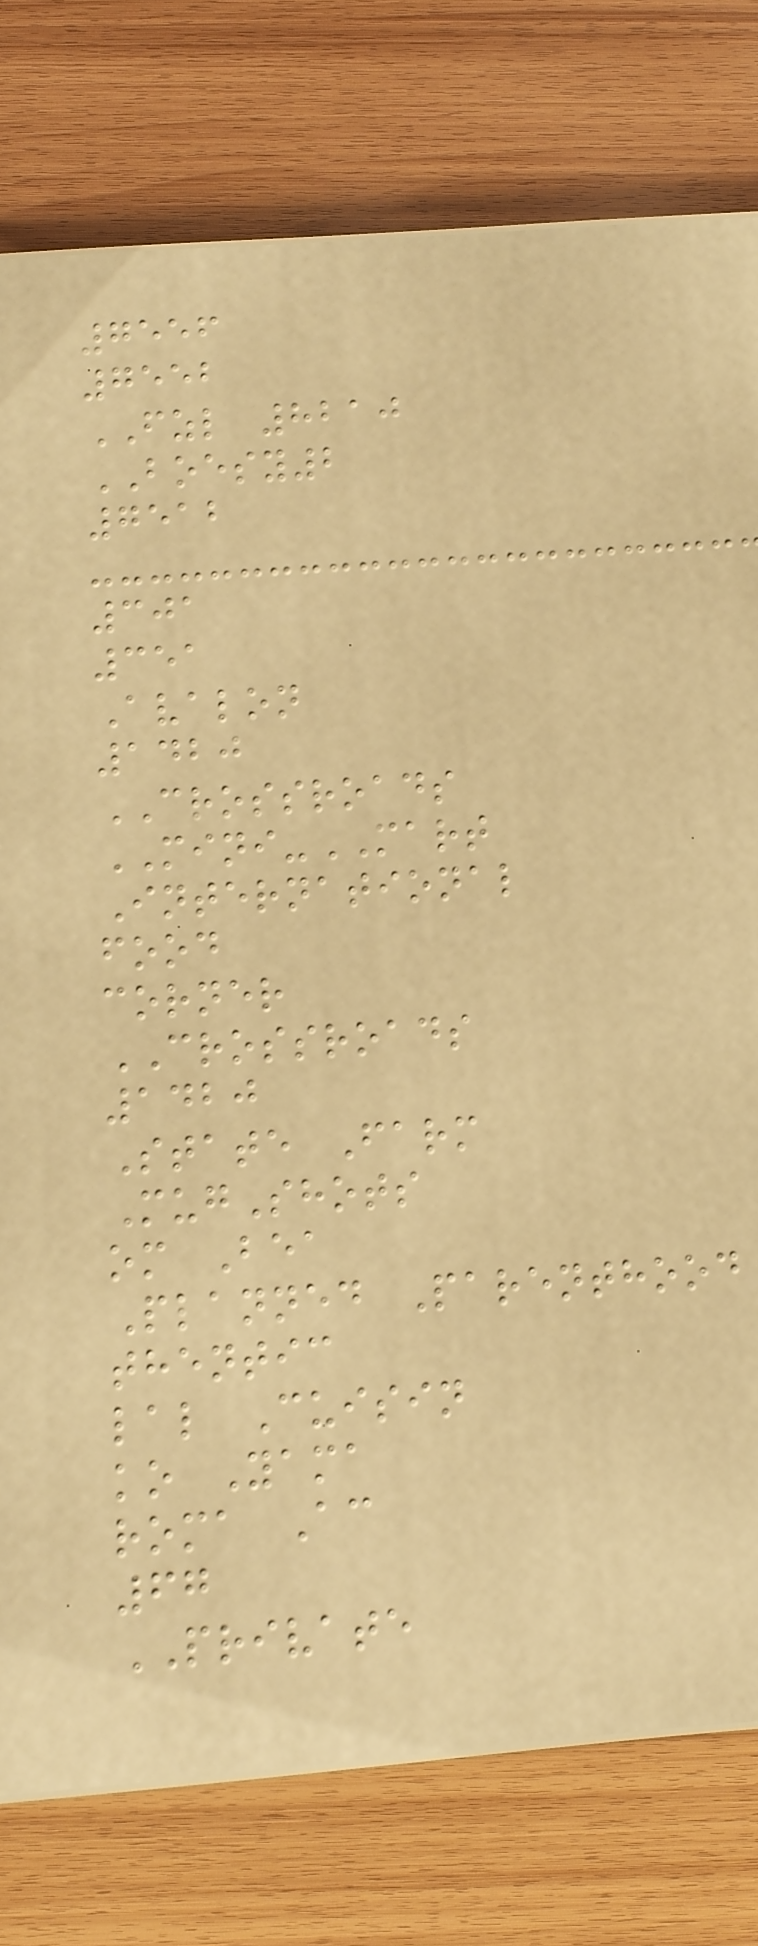7556
7552
FZL 8210
BOESY2
7512
301
351
Avalon
1420
CROSSROADS
MINI-MART
International
food
corner
CROSSROADS
1420
State Farm
MugShots
om Bea
Planned Parenthood
thentic
lal Cuisin
ko Yama
roma Ac
67
PRIVATE
